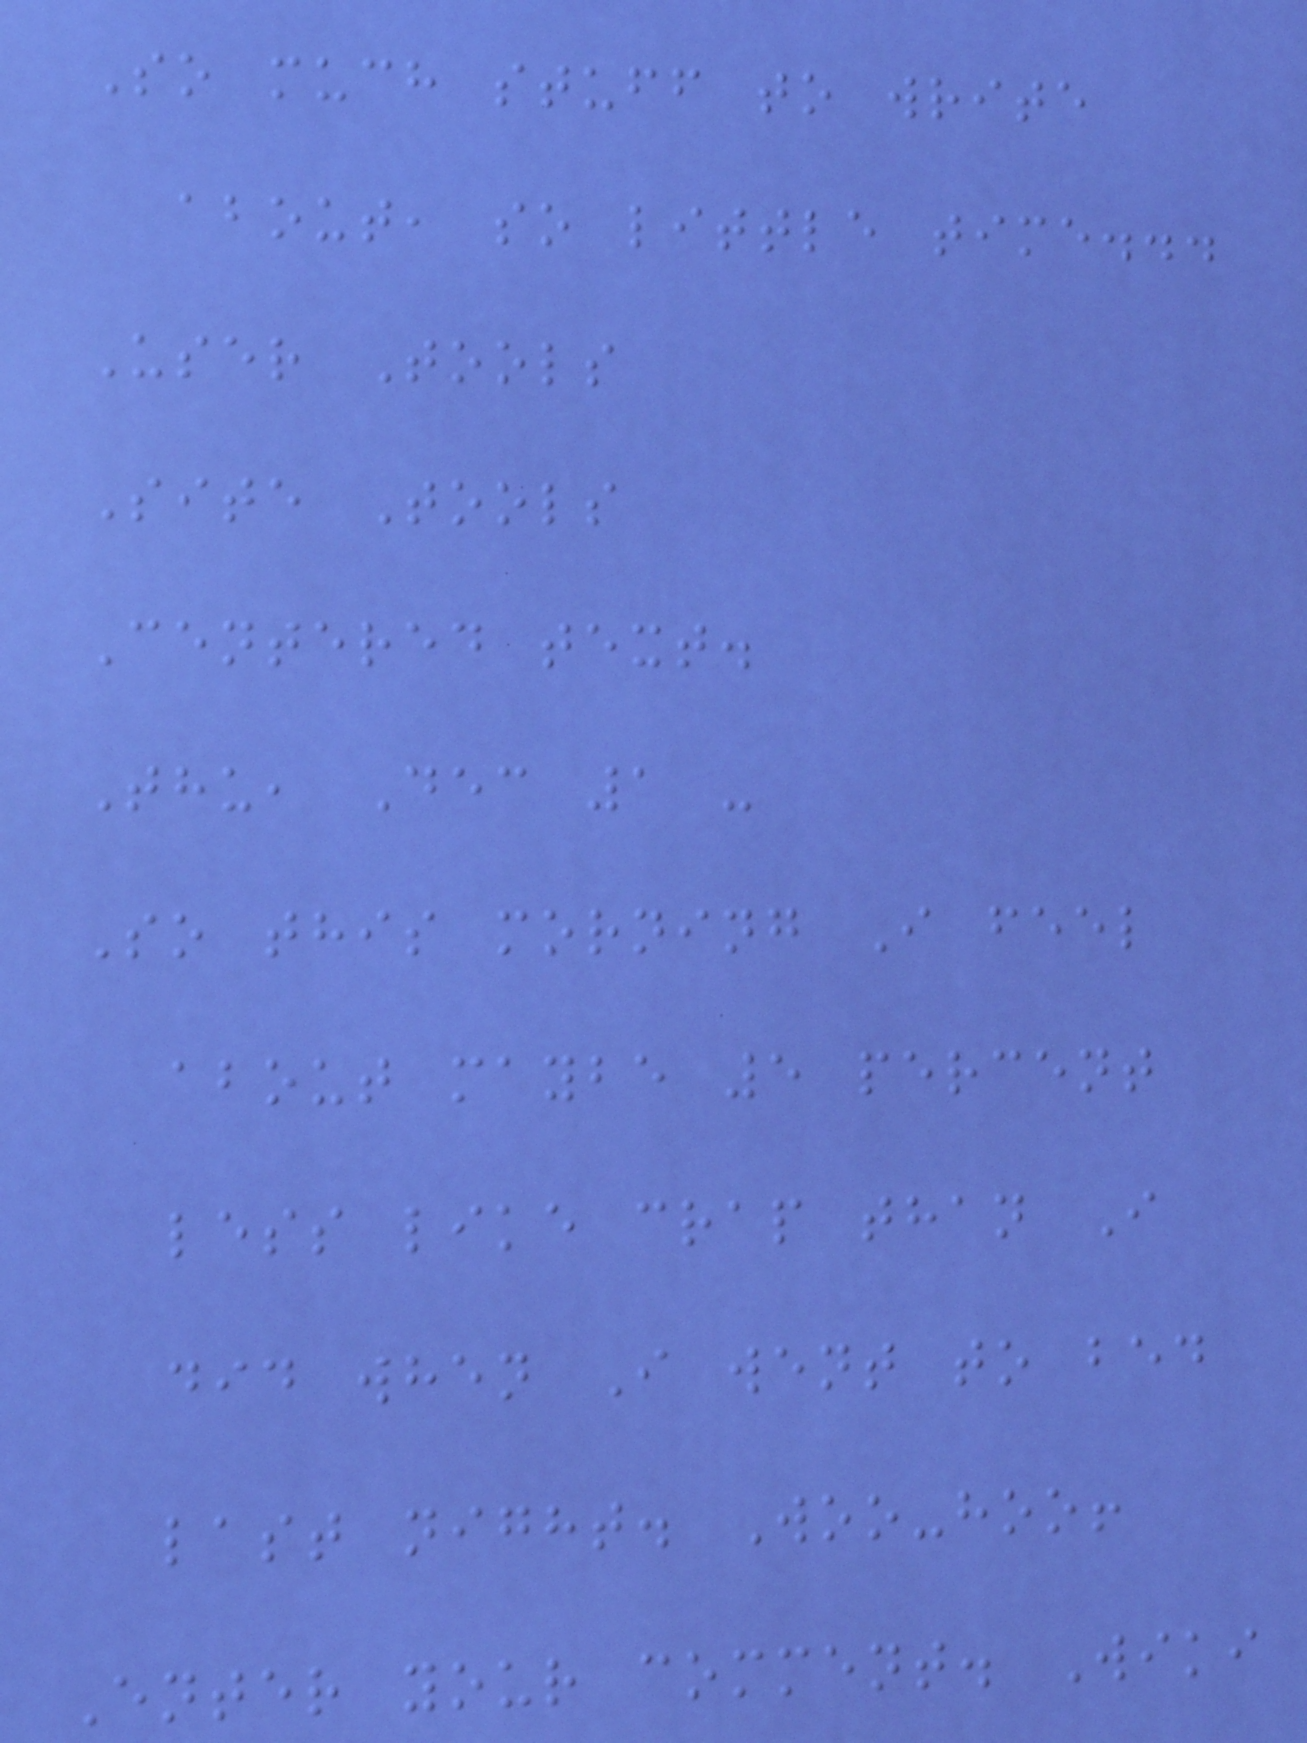So much stuff to write
about, so little time...
User Tools
Site Tools
Centered text.
Thu, Dec 1 -
So this morning I feel
about maybe 5 percent
less like crap than I
did when I went to bed
last night. Woo-hoo!
Enter your comment. Wiki
